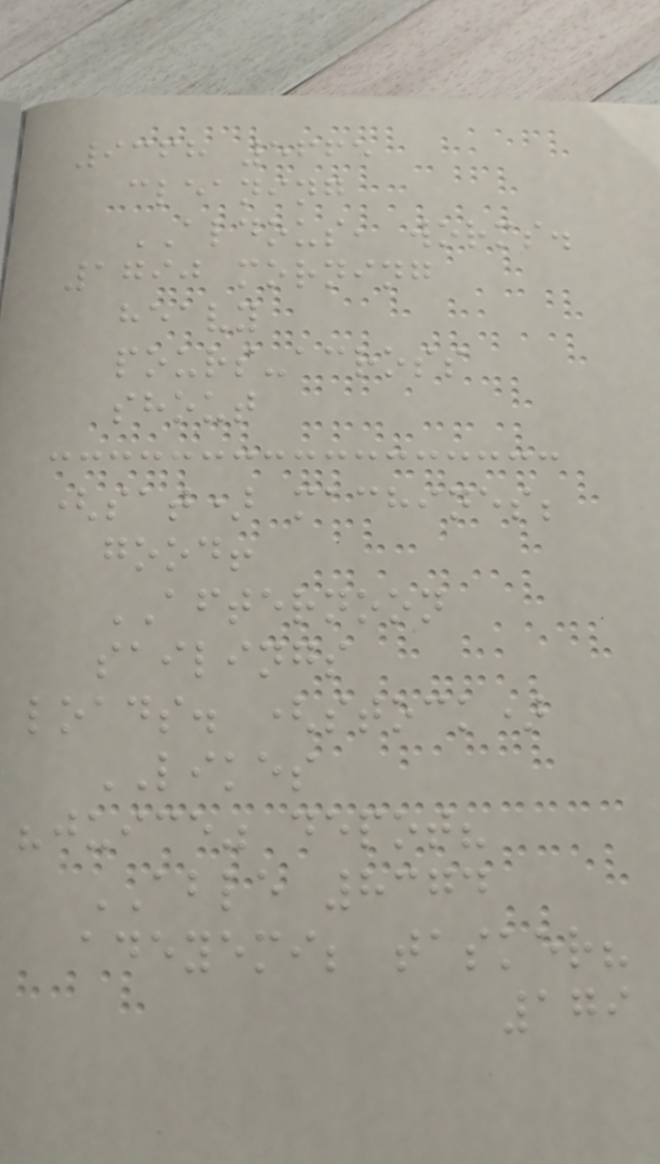9368 5665
cleaning
ALDOUS, worms.
1790 morning
heavy
pours-across
shout
(sat) machines;
good!
AFTERNOON
sailings
loads. (stock)
LIKES
"juice" depot?
ABLE 8374
adeyemi; tasker?
179
